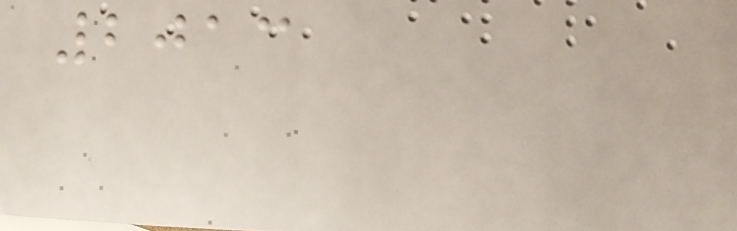2013
